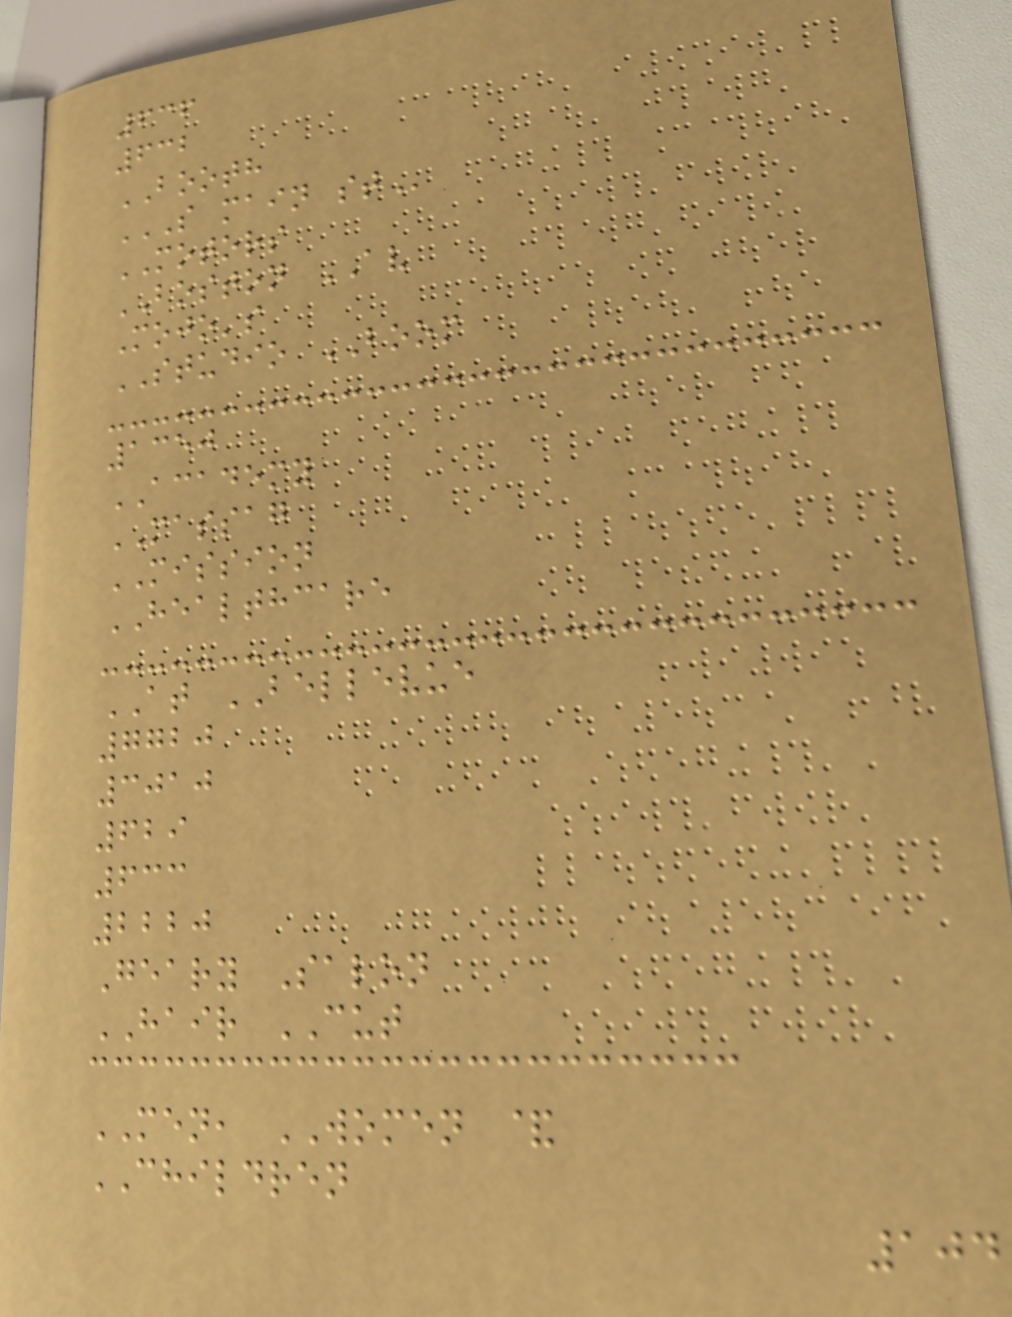636
632
BOOTH
S MAIN ST
MOTORS
BOSTON AV
Mojo's
STUDIO BOOM
1350
ACADEMY
MASSAG
MISSION
HEALTHCARE
AT BELLEVUE
7720
3010
629
633
2220
Geary Salon
HAIR CUT
MEN, WOMEN &
CHILDREN
104
